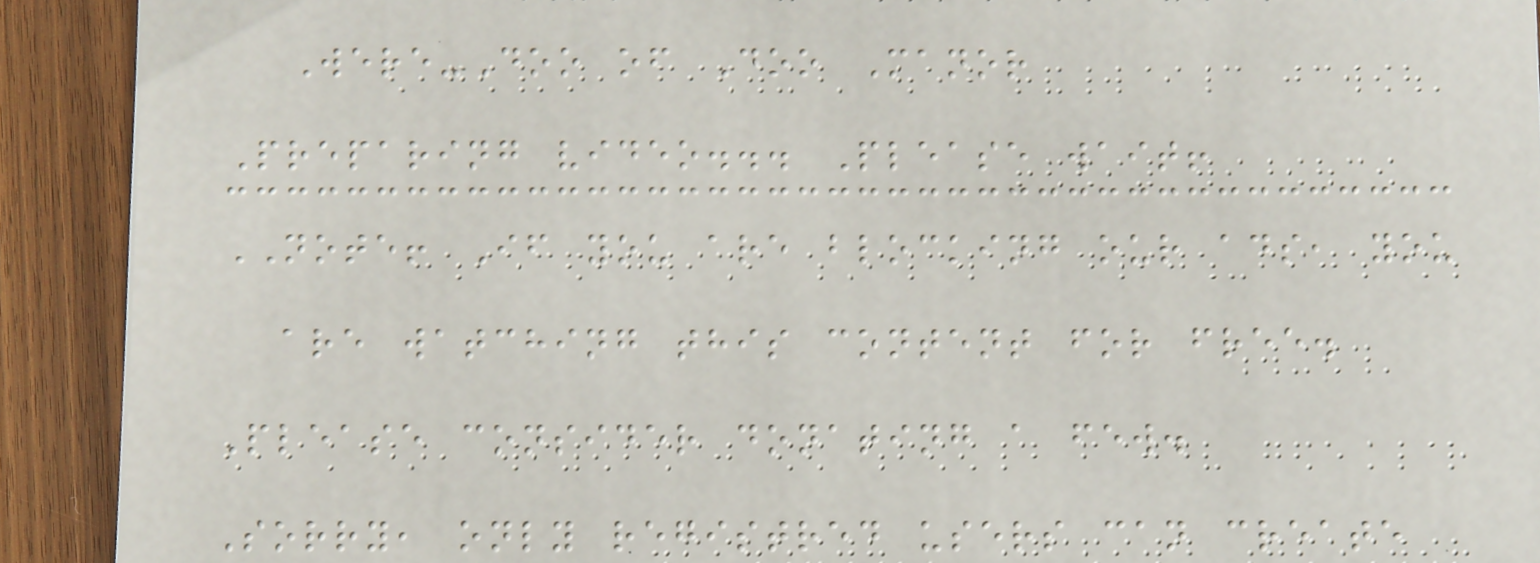Were-Doo of Doo Manor
Preparing video... Please wait!
NOTE! If you are blocking our ads, you
are watching this content for free.
Please consider donating a few.
Sorry, only registred users can create
